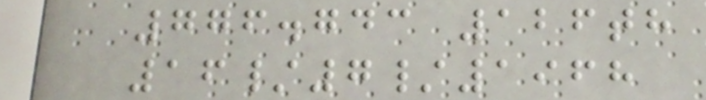776.743 126th
16/7/1968
